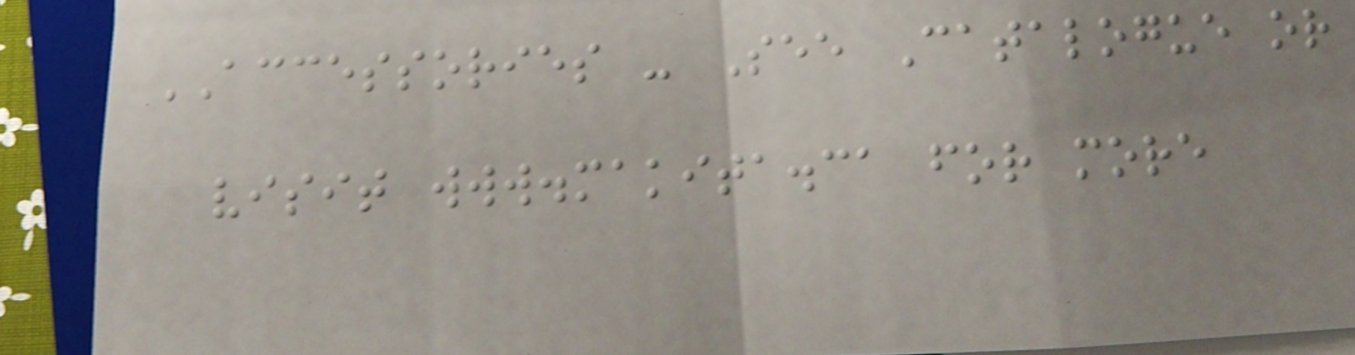ACCESSORIES - See Catalogue or
visit www.makita.ca for more
